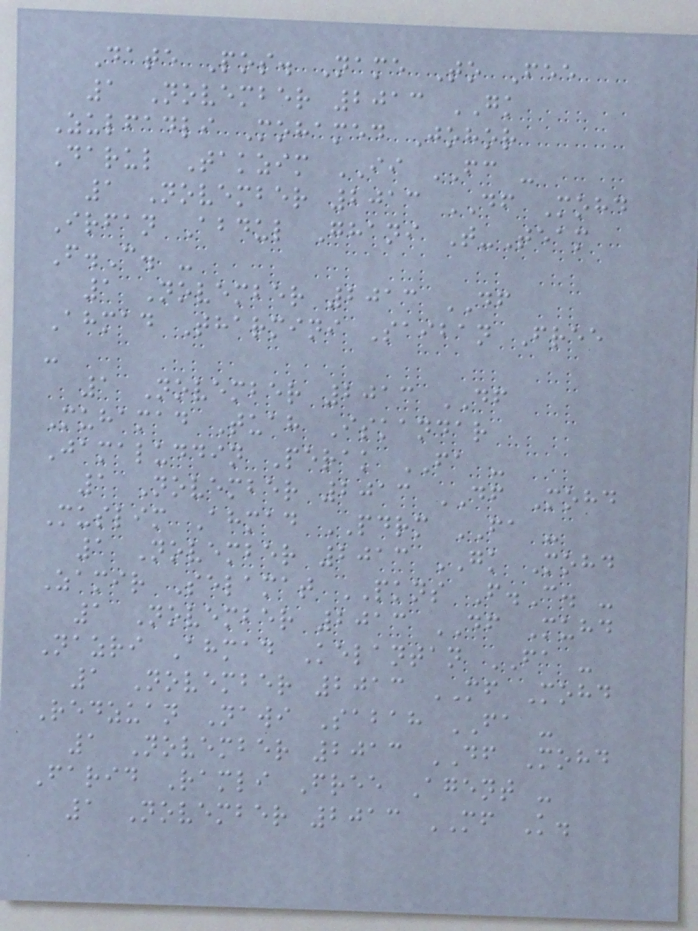Date Pos. Name To Fee
1 November 2013 GK
Zulfadli Mohamed Johor
Darul Takzim II FC -
1 November 2013 DF Mohd
Irfan Abdul Ghani T-Team
F.C. -
1 November 2013 DF
Ahmad Tharmini Saiban Free
-
1 November 2013 DF
Muhamad Tuah Iskandar
Jamaluddin Perak FA -
1 November 2013 DF Mohd
Muslim Ahmad PDRM FA -
1 November 2013 GK Mohd
Zamir Selamat PKNS F.C. -
1 November 2013 DF Muhd
Nazri Ahmad Kelantan FA -
1 November 2013 MF Mohd
Redzuan Nawi Sabah FA -
1 November 2013 DF Mohd
Farid Ramli Free Agent -
1 November 2013 MF K.
